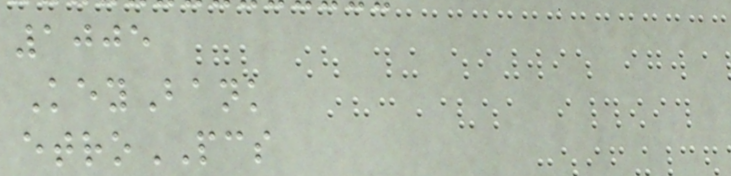1005
KeyBank
etroPCS
